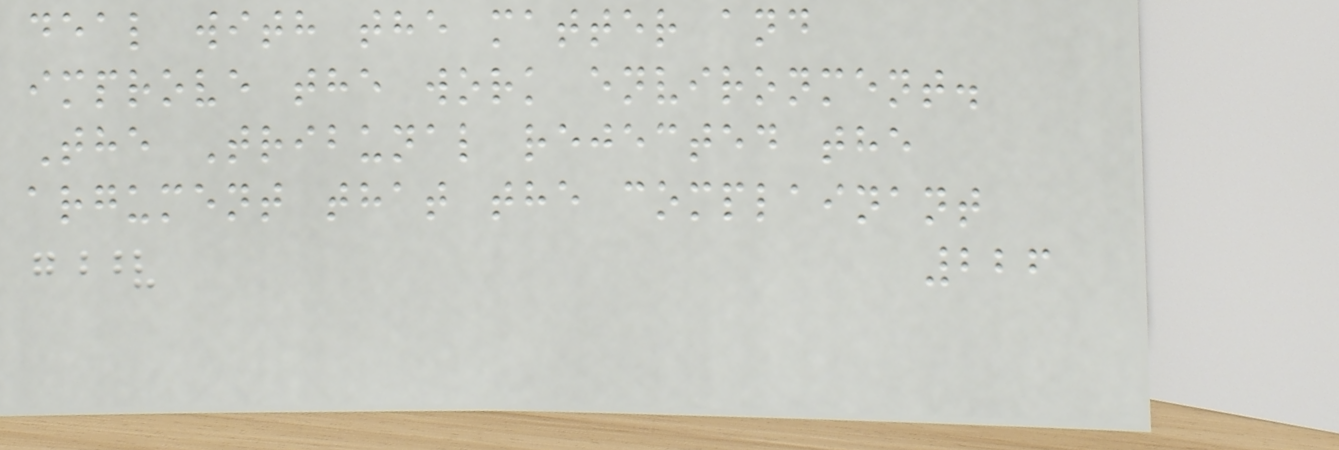deal with the matter and
improve the work environment.
The Tribunal rejected the
argument that the complainant
226
